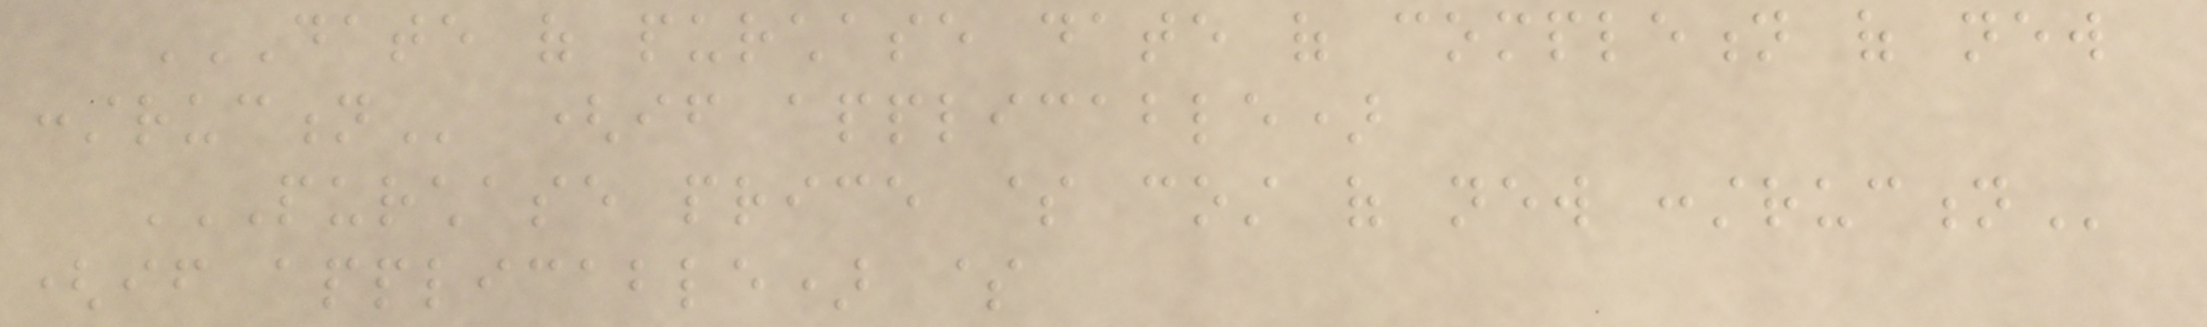DATE OF PURCHASE DATE OF COMPLETION OF NEW
CONSTRUCTION (if applicable)
PURCHASE PRICE $ COST OF NEW CONSTRUCTION
(if applicable) $
